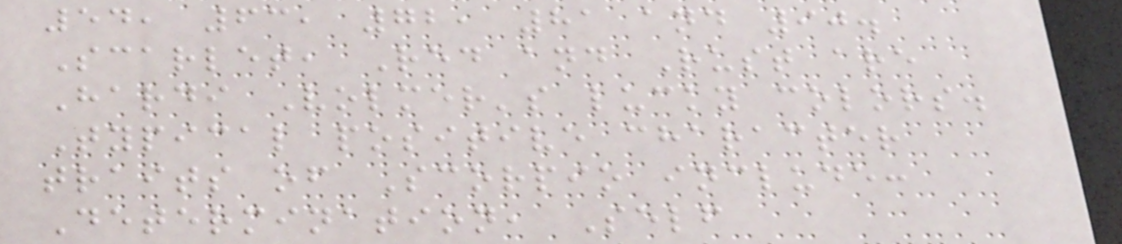54, 63, 72, 81 and 90.
Scarlet, Red and Rust are
Hardi Volmer's lucky colors.
Typical positive character
traits of Scorpio include:
Determination, Self
